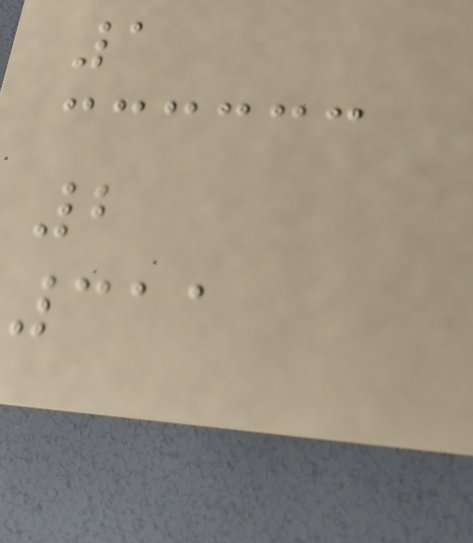1
2
311
